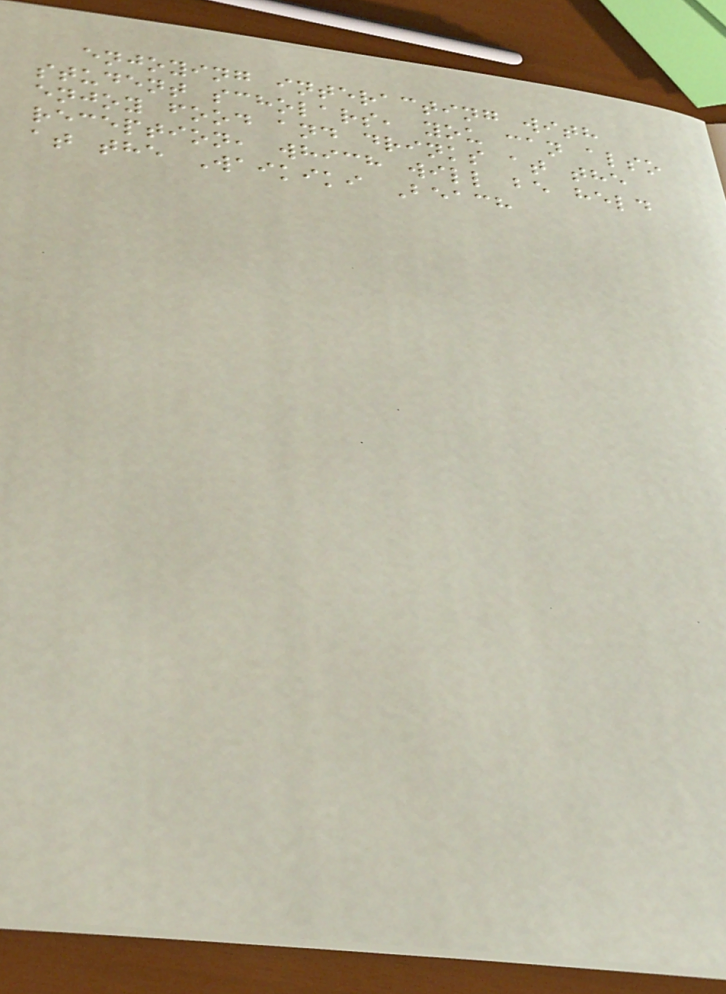enjoying interacting with
student scholars, you can also
enjoy food and drinks at the
reception, which will be held
at the Waikiki Beach
